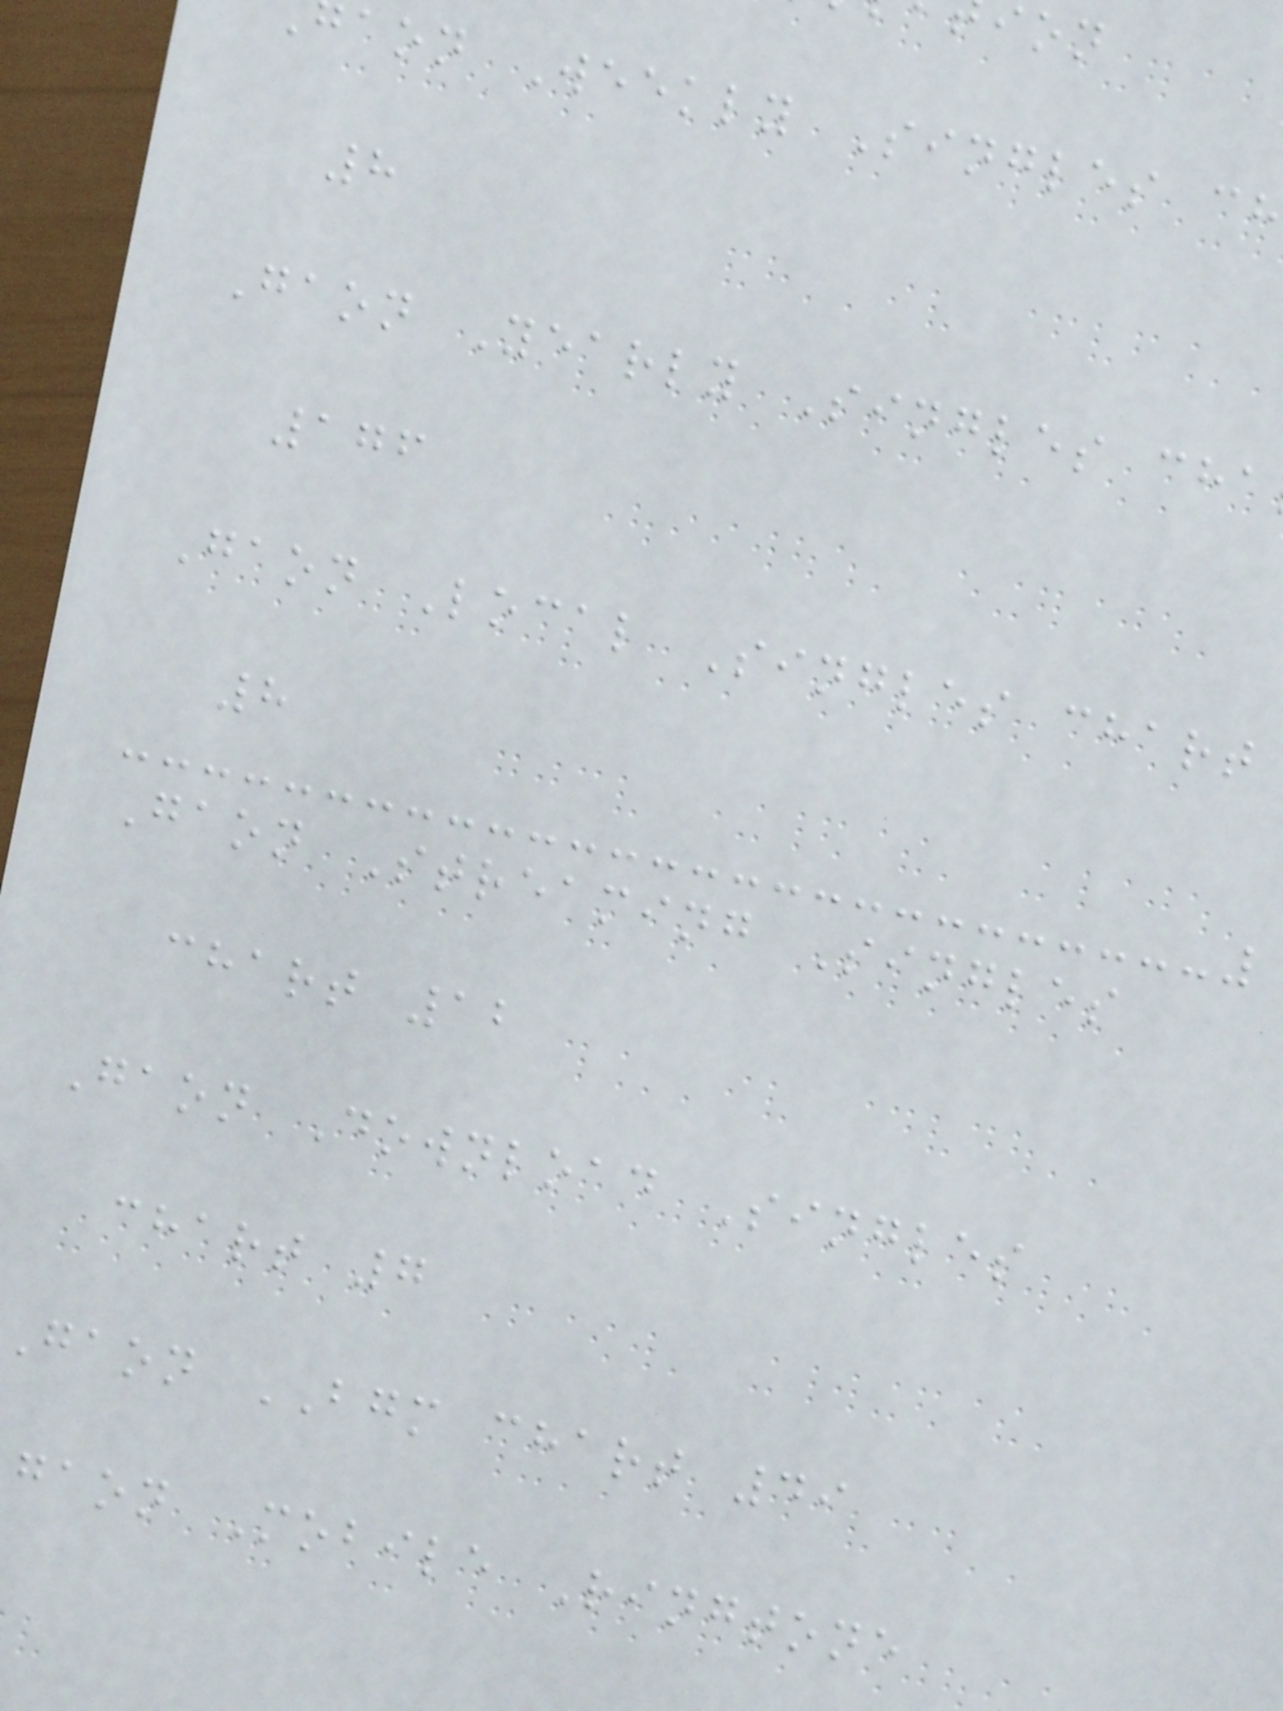aon Weekly Singles ch
8
Gaon Yearly Singles cha
176
Gaon Local Singles chart
8
Gaon Streaming Singles
chart 12
Gaon Download Singles
chart 7
gaon BGM chart 49
gaon Mobile Ringtone
